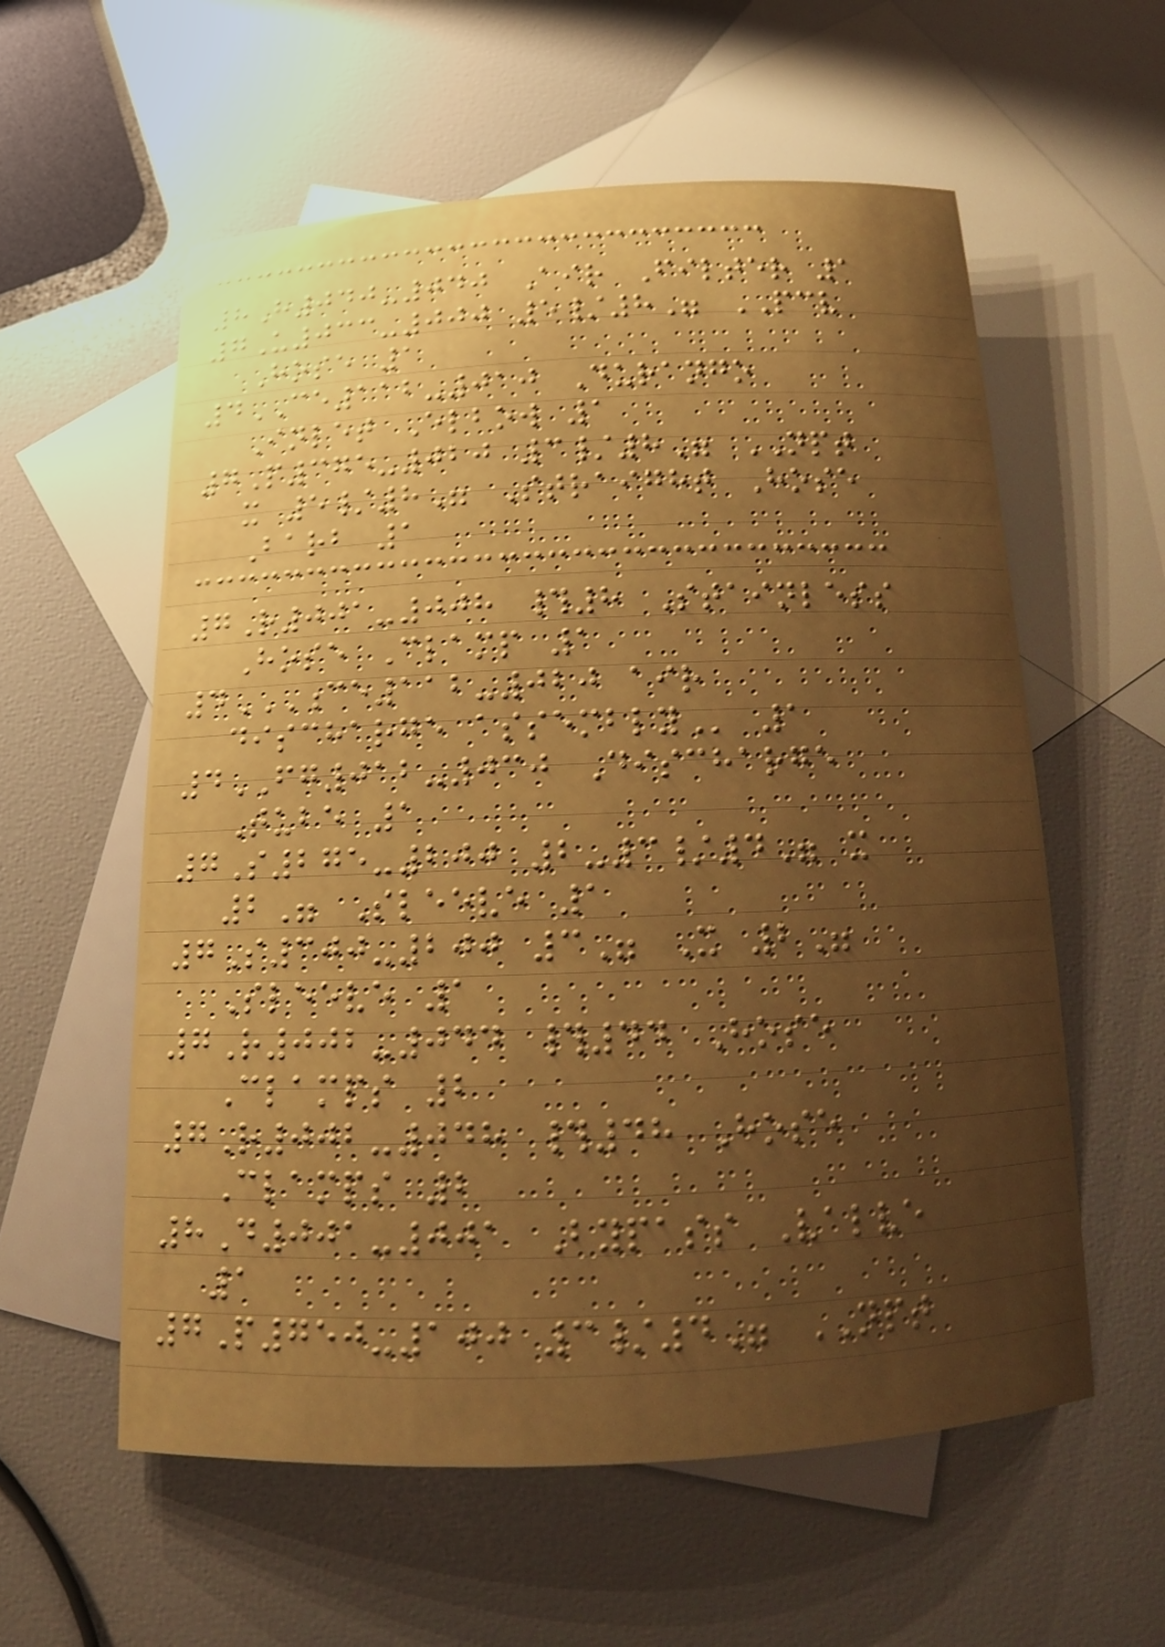8H040-040 Air Filter 1
7U033-000 5/8" PCV
Hose 1
4CE112-010 Durango
Inlet Elbow 1
7P375-020 3/8" NPT
x 5/8" Straight Hose
Barb 1
7R001-008 #8 Stainless
Hose Clamp 1
4CE112-020 AIR
DISCHARGE ASSEMBLY 1
4FG012-030 Discharge
Tube 1
7S275-200 2-3/4" x
2" Sleeve 1
7S300-200 3" X 2"
Sleeve 1
7R002-044 #44 Hose
Clamps 2
7R002-048 #48 Hose
Clamps 2
8D001-001 Bypass Valve
1
7P750-100 3/4" NPT
